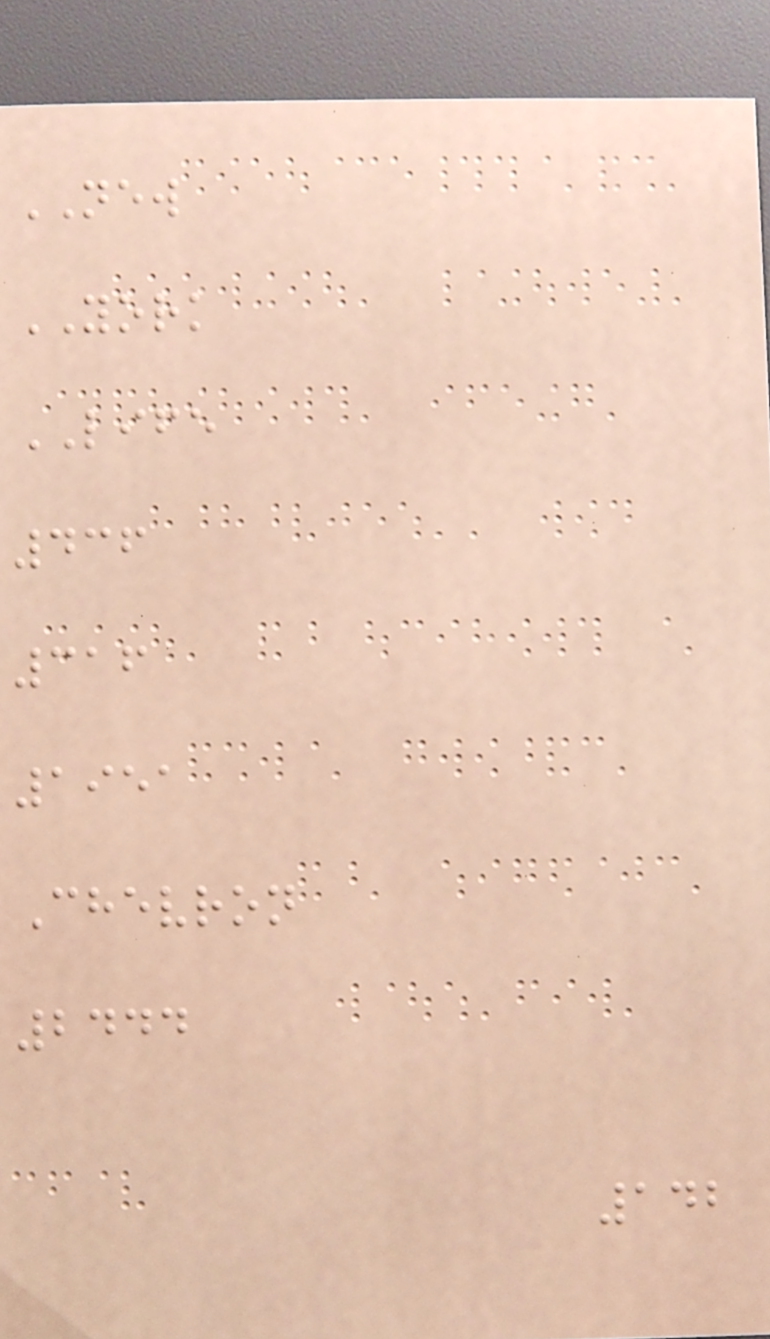NEW
YORK
LIFE
436
316
1951
Chevron
2444
142
